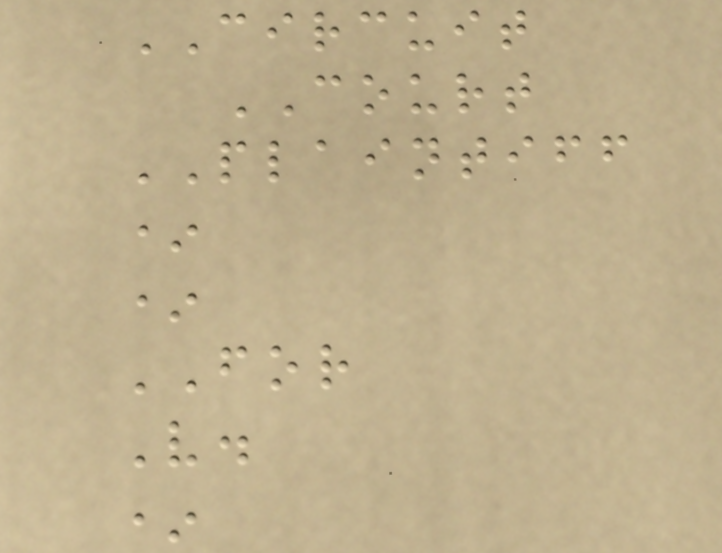CIRCUIT
COURT
PLAINTIFF
*
*
FOR
V.
*
